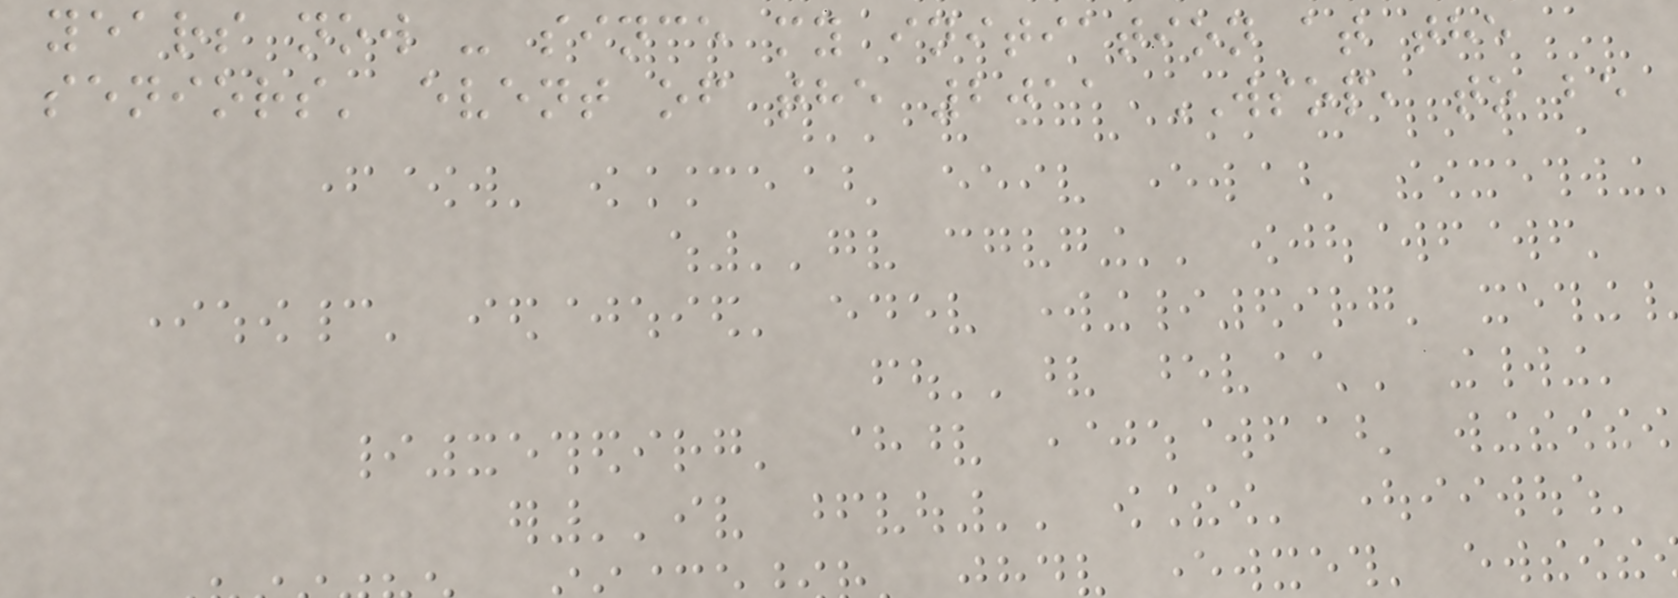years now - since my initiation at the
seniors' event of the 2011 WSOP, to be
